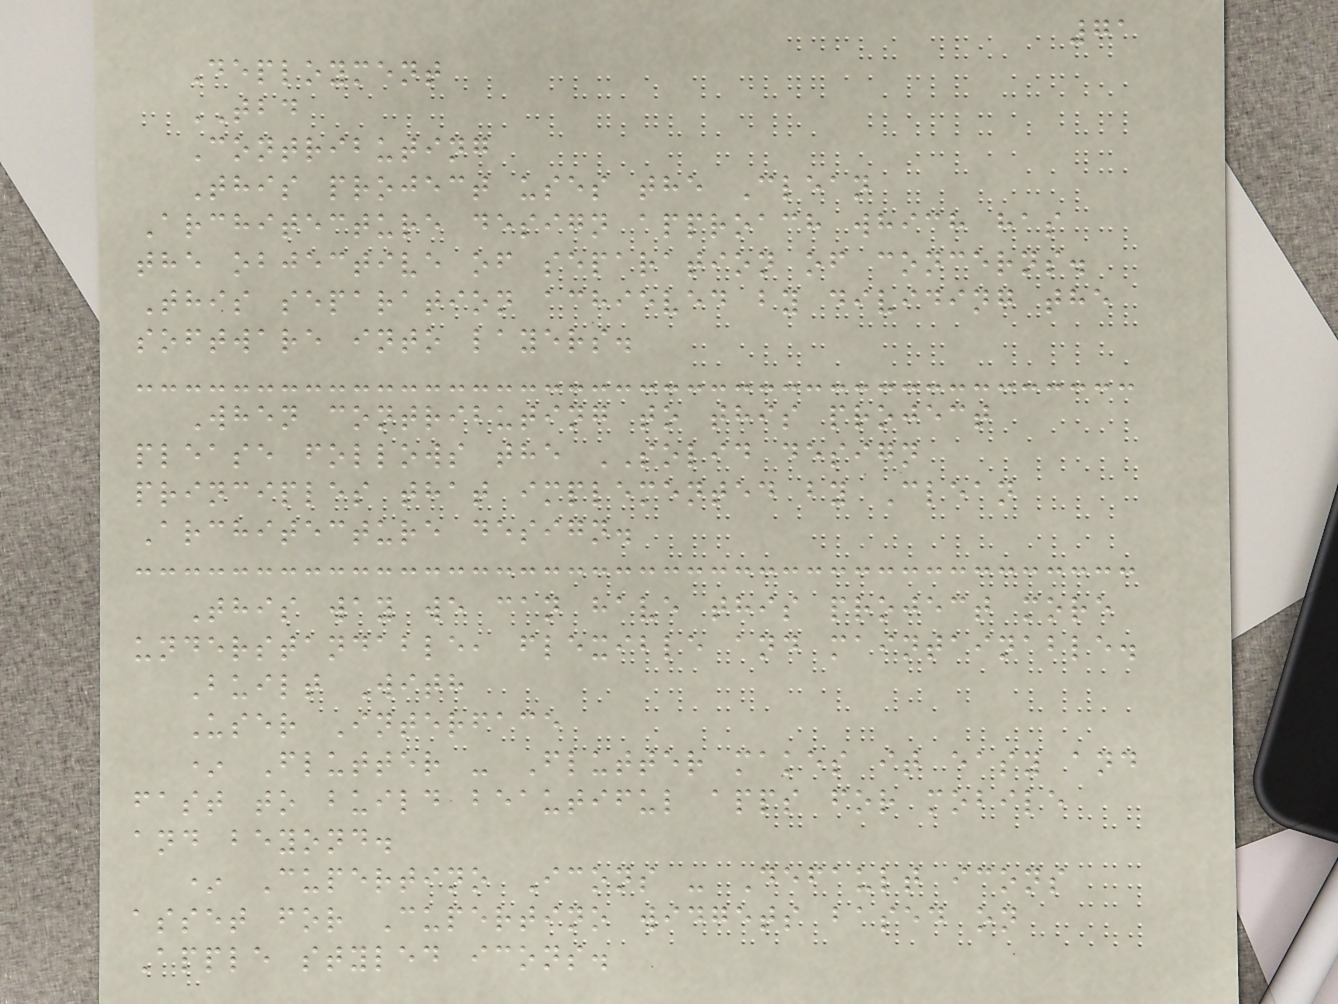71
Deployment
TBD
Contributing
This project uses the Clean
Architecture design approach which has
the objective of separation of concerns.
This separation achieved by dividing the
software into layers.
When contributing to this project
please follows the SOLID design
principles that implemented by Clean
Architecture design.
This way we can have this project more
understandable, flexible and maintainable.
Built With
User Interface
* Flutter - Flutter makes it easy and
fast to build beautiful apps for mobile
and beyond.
* Cupertino Icons - Default icons
asset for Cupertino widgets based on
Apple styled icons.
